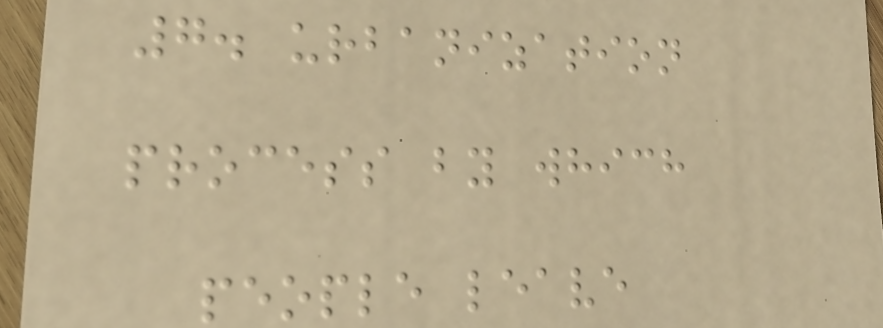7. urbanization
process by which
people leave
